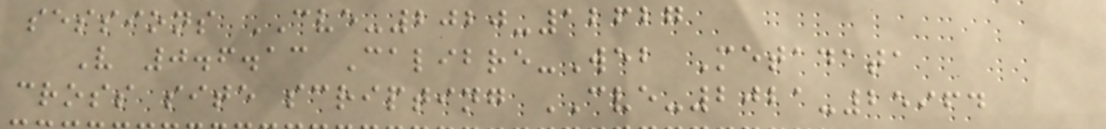sessions CVE-2020-12627
V 0.6.13 Calibre-Web Metadata
cross site scripting CVE-2021-25964
